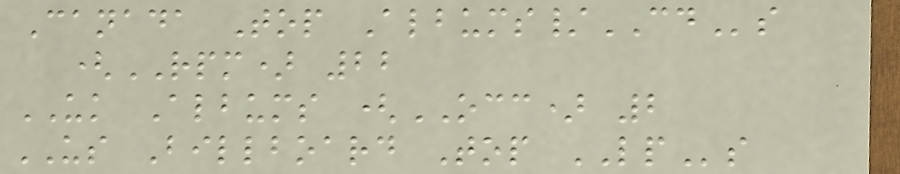Canada Top Albums/CDs
(RPM) 22
UK Albums (OCC) 2
US Billboard Top LPs
